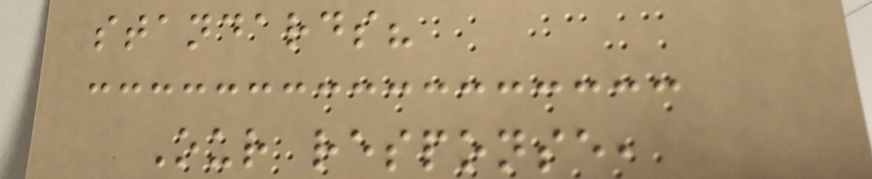standards?
Our response,
